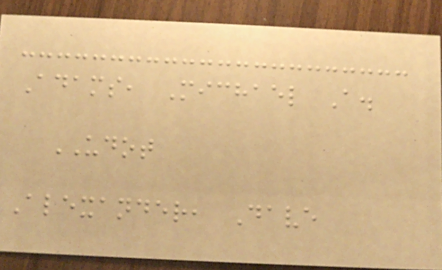Adams, Michael A.
UDOT
Alexander, Dave
